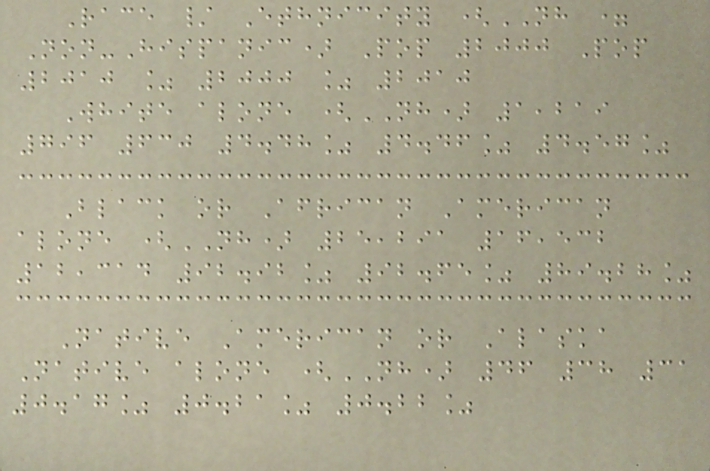Race / Ethnicity (NH =
Non-Hispanic) Pop 2000 Pop
2010 % 2000 % 2010
White alone (NH) 1,219
796 630 4.48% 4.46% 4.57%
Black or African American
alone (NH) 25,291 16,532
12,314 92.92% 92.65% 89.28%
Native American or Alaska
Native alone (NH) 46 38 31
0.17% 0.21% 0.22%
